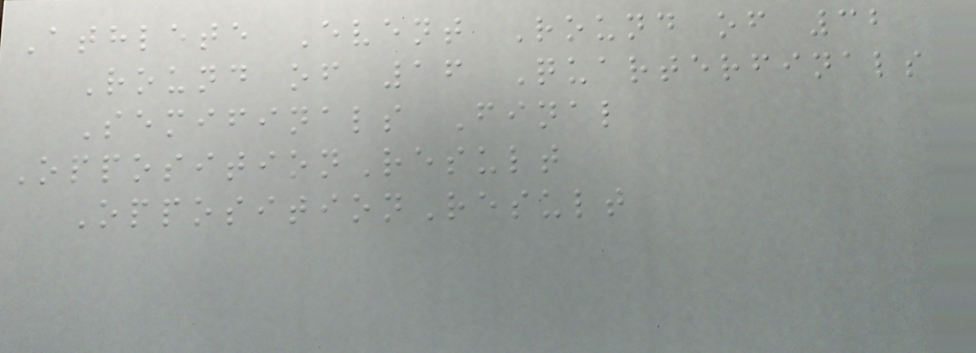Athlete Event Round of 32
Round of 16 Quarterfinals
Semifinals Final
OppositionResult
OppositionResult
